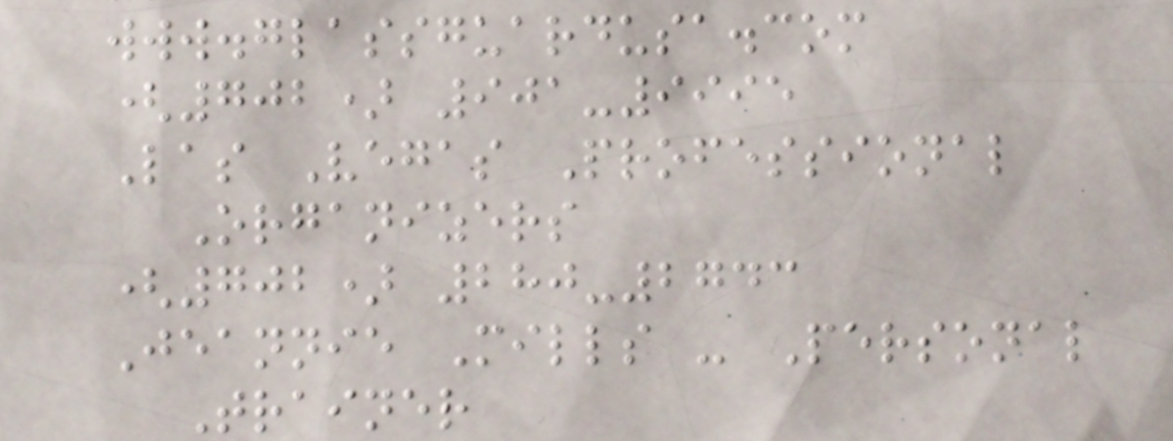www.glassguardusa.com
(702) 901-9995
Las Vegas Professional
Organizers
(702) 280-2743
Jeannie Mills - Personal
Trainer
